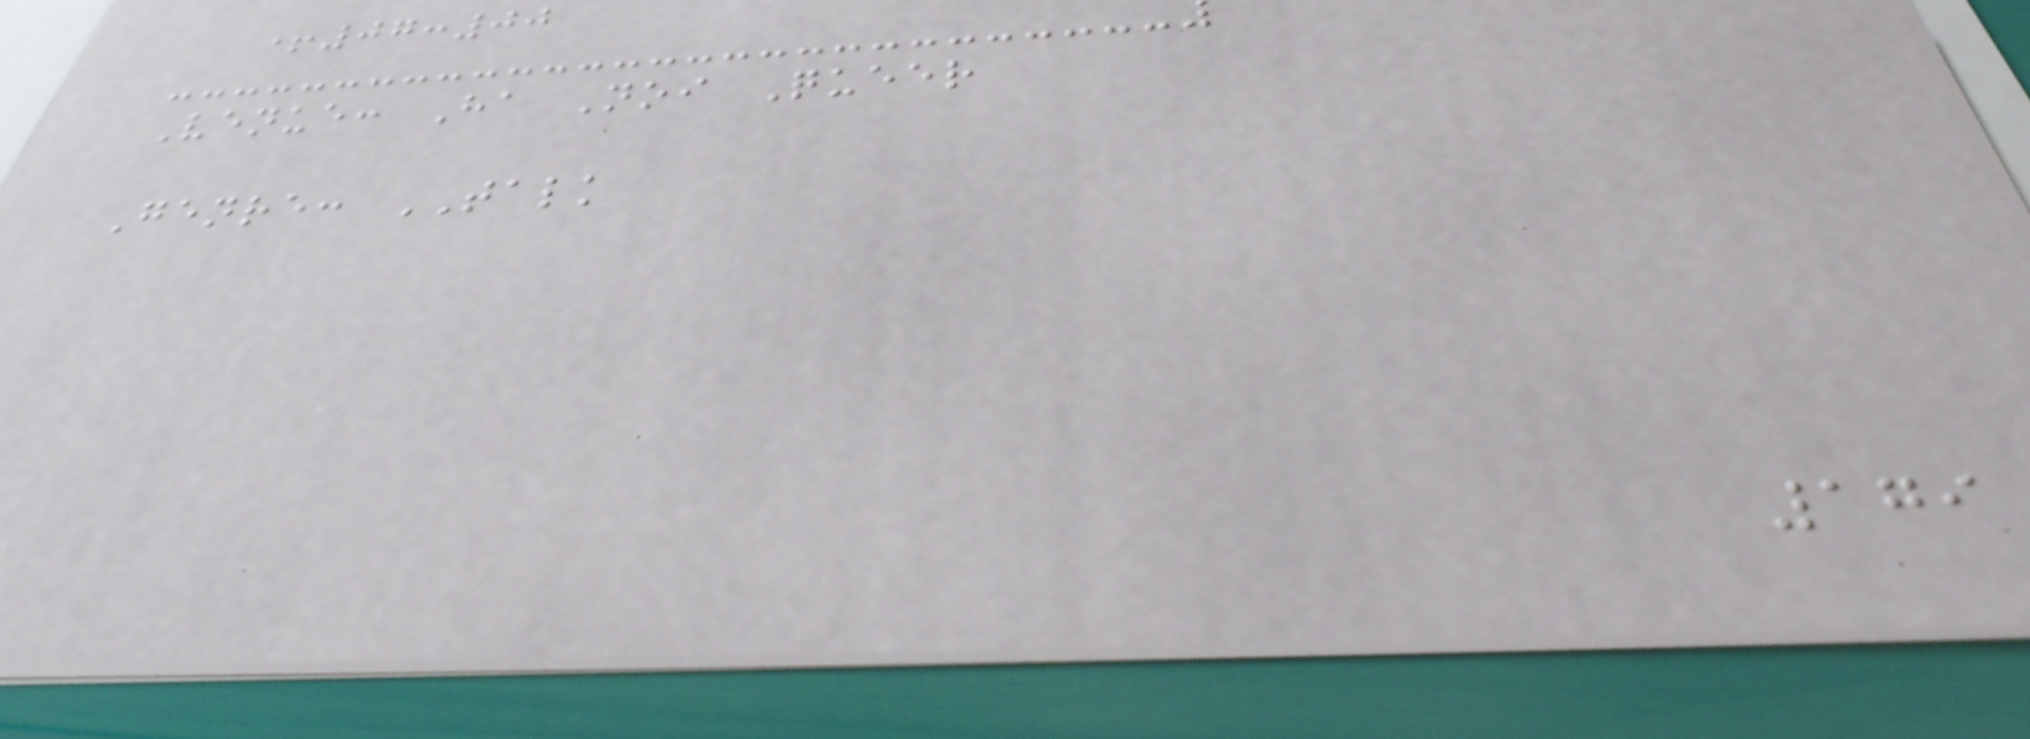+07:00
Venue: Ha Noi Queer
Genre: TALK
179
